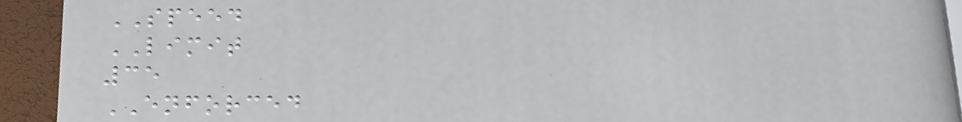SPEED
LIMIT
35
ENFORCED
